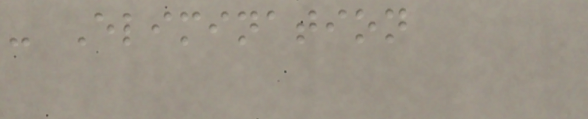- Elimination
